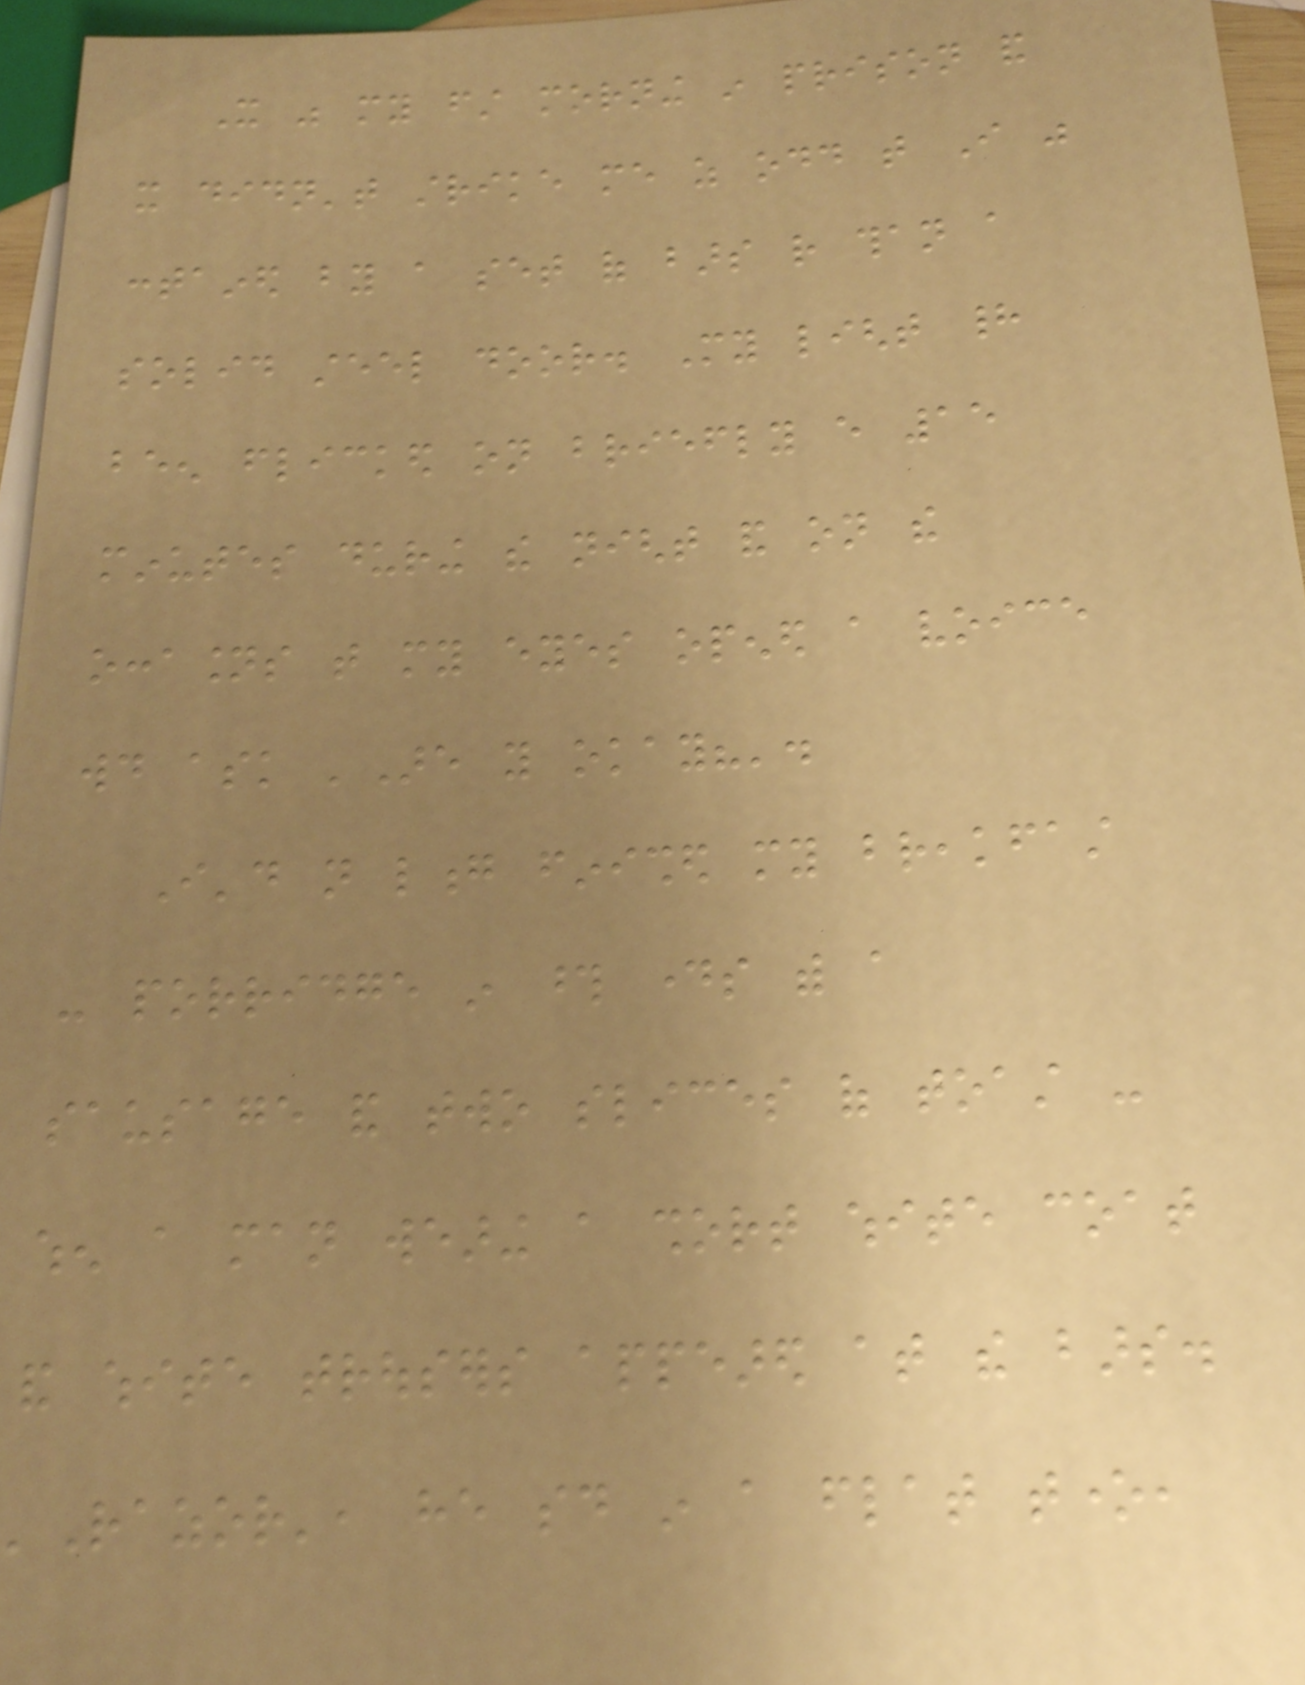It was my first morning in prison and
it didn't strike me as odd that I was
contained by a set of bars rather than a
solid steel door. My light had
been flicked on briefly every 15
minutes during the night and on the
occasions that my eyes opened a voice
would ask 'Are you okay?'.
I'd not long finished my breakfast
- porridge in those days with a
sausage and two slices of toast -
when a man wearing a short white coat
and white trousers appeared at the bars.
'Razor', he said in a flat tone,
